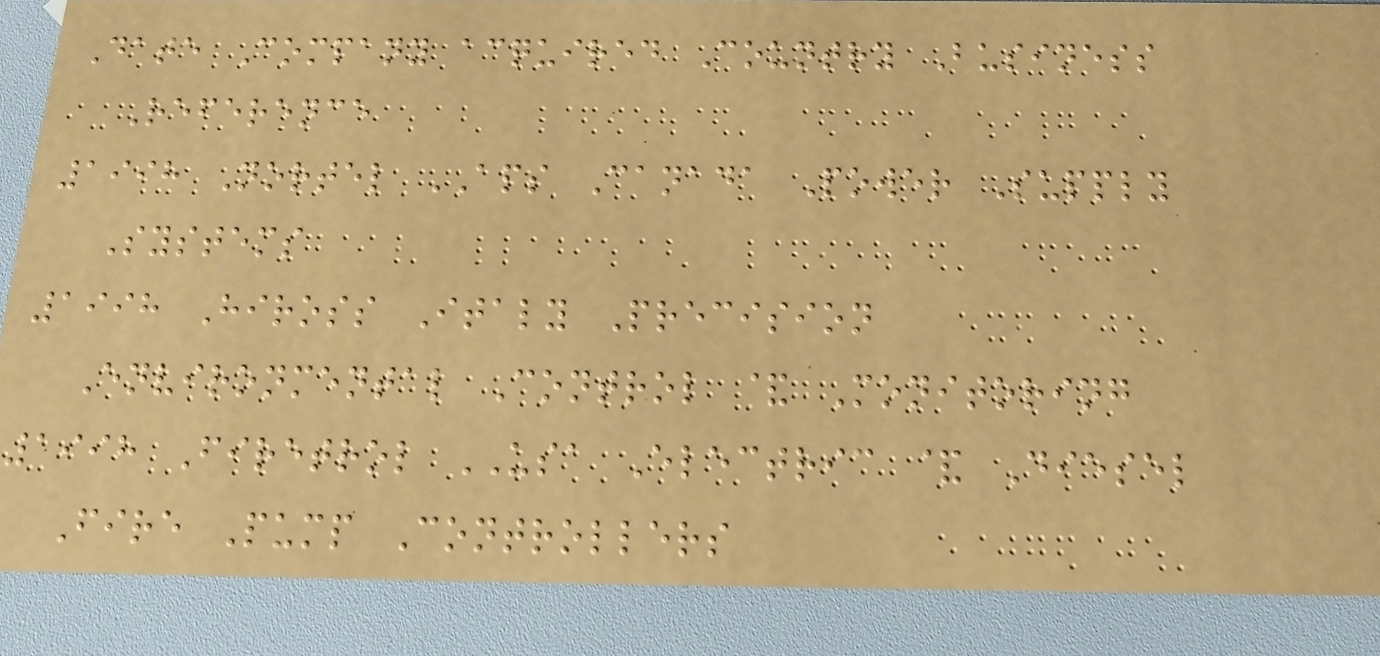Date Company acquired Country Business
Reference
1998 Nortel APS Canada Power Supply
Systems
1998 Hiross Italy Precision
Environmental Control & Monitoring
1998 Firetrol USA Electric & Diesel
Fire Pump Controllers
